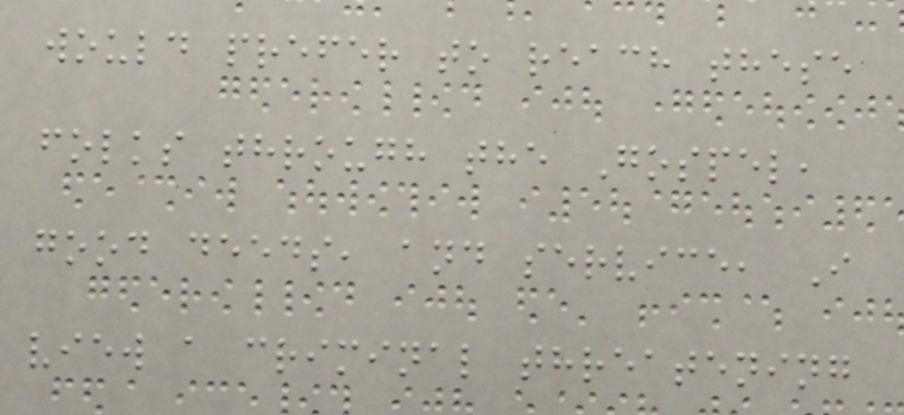would prefer to reach these
folks through the Gospel,
good deeds, and service, I
view a criminal threatening
